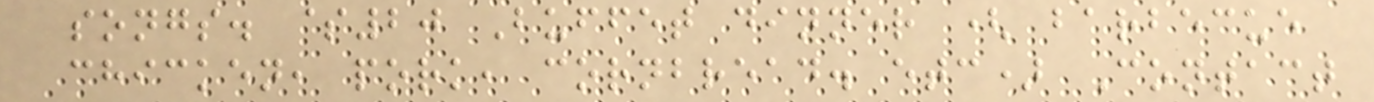songs. $20 Buffet dinner ( barbecue
chicken, pork, cornbread. etc) Contact
